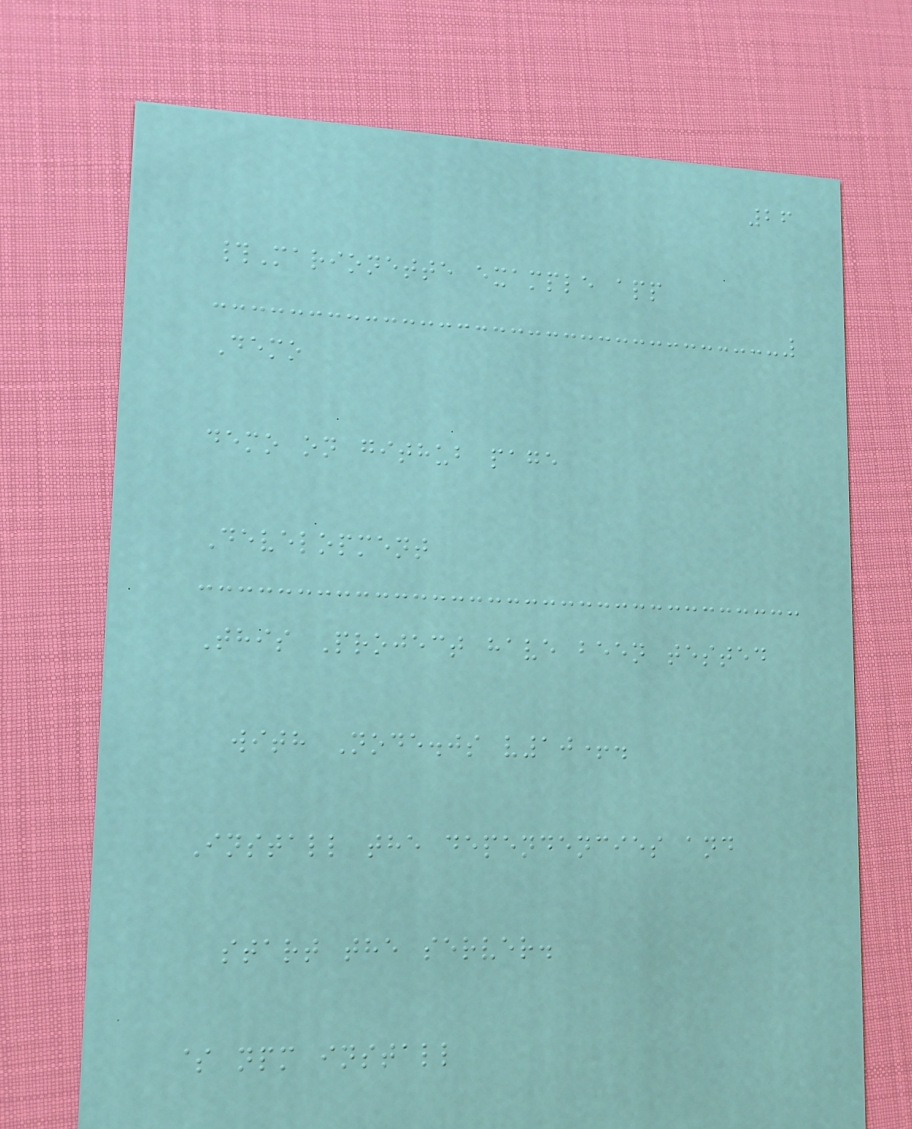26
#Marionette example app
Demo
demo on github page
Development
This Project have been tested
with Node.js v10+.
Install the dependencies and
start the server.
$ npm install
